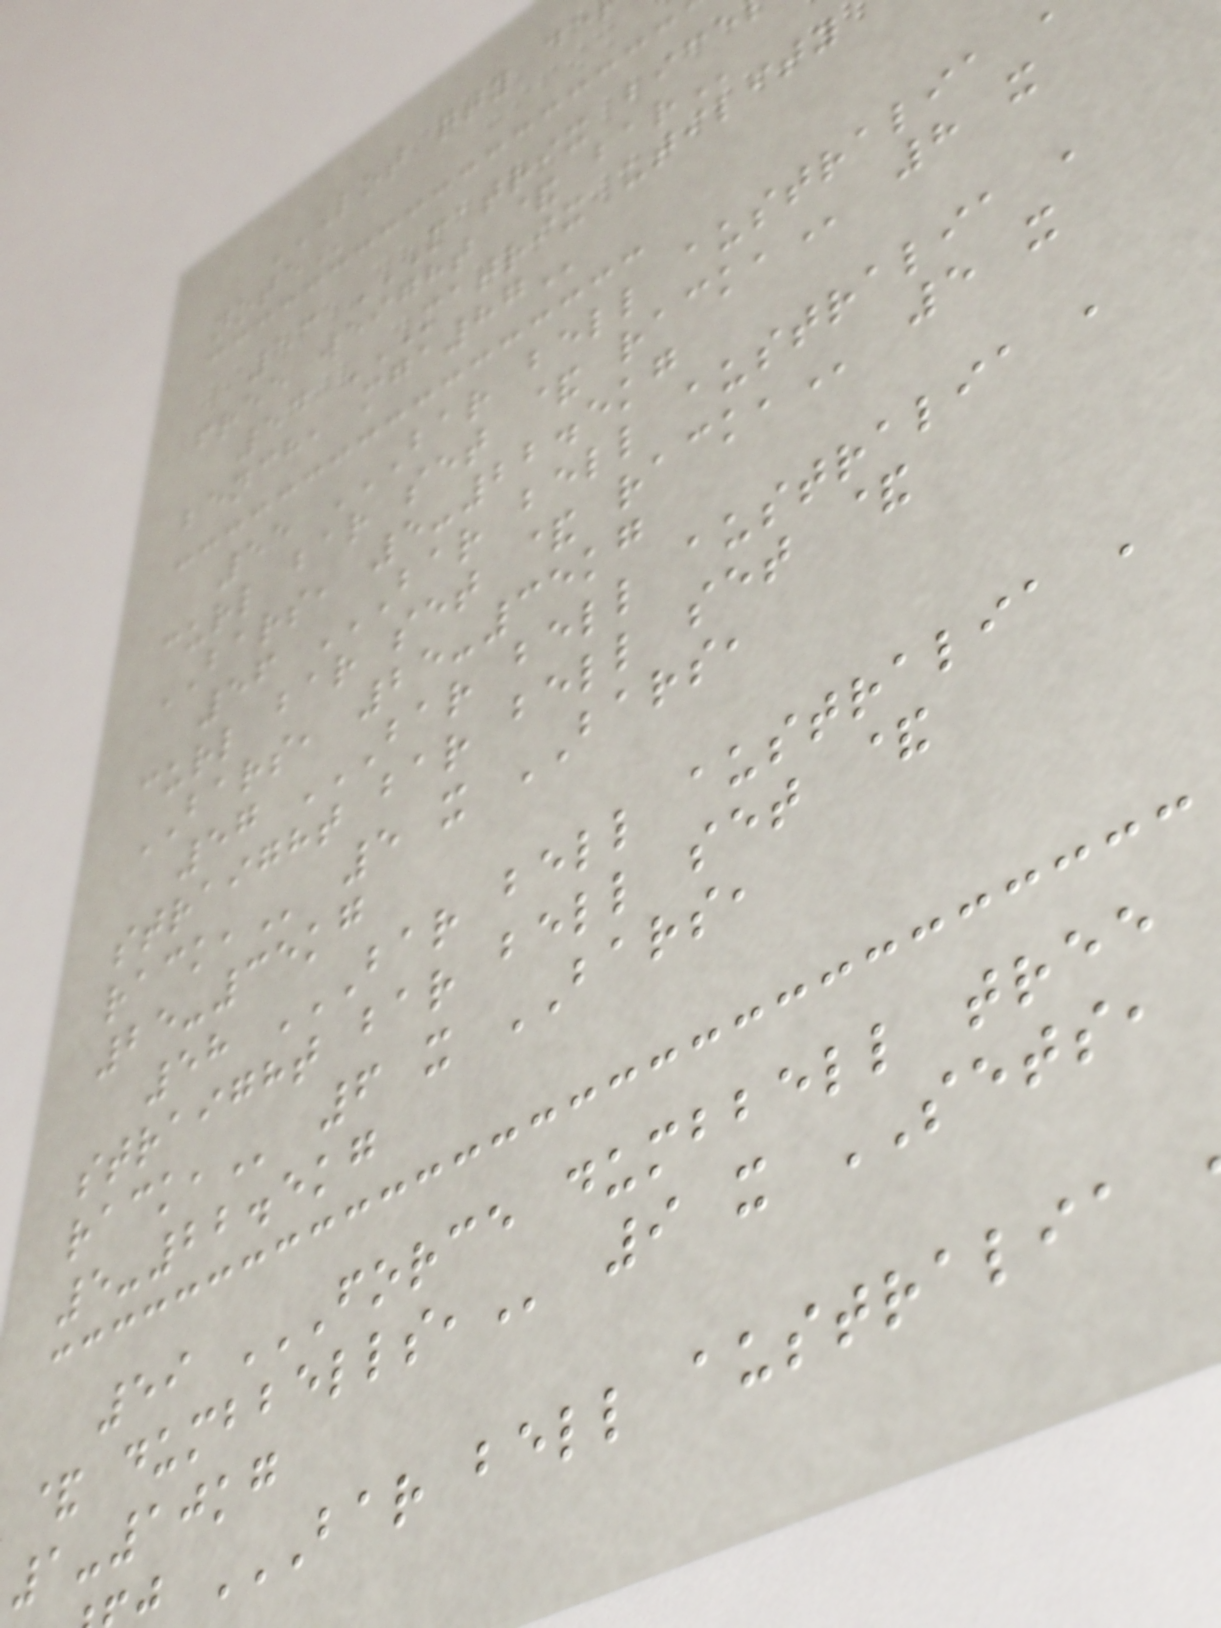free weight &
54 MATRIX UTILITY
bench,
curl bar set &
BARS, 5-22.5kg
56 BAR BELL AUSTRALIA ,
curl bar set &
BARS, 25-35kg
57 BAR BELL AUSTRALIA ,
straight bar bell set &
5 x BARS,
25-35kg
58 BAR BELL AUSTRALIA ,
straight bar bell set &
6 x BARS,
5-22.5kg
59 FORCE DUMBBELL TREE
1-10kg
